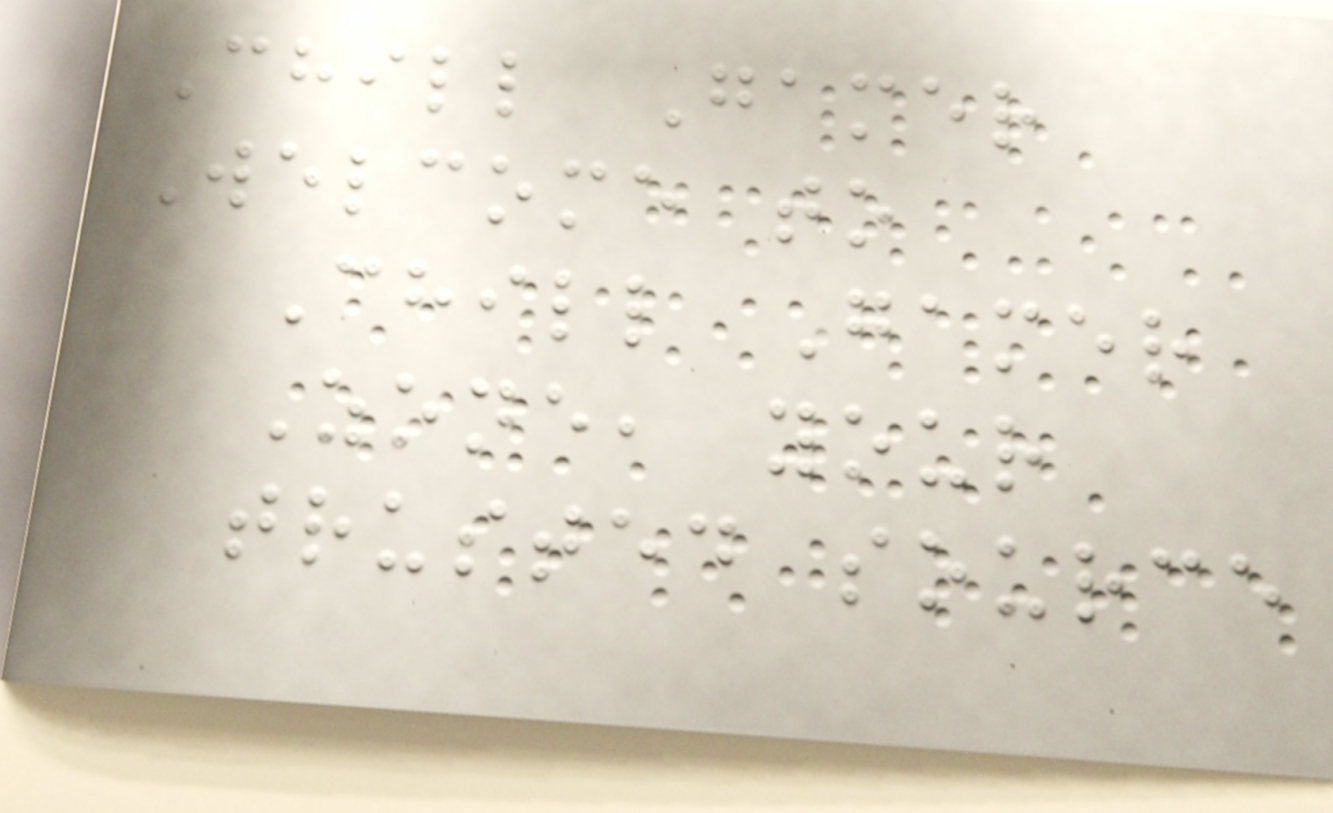Chill Gamer
Welcome to
Chill Gamer
Zone, your
trusted source
